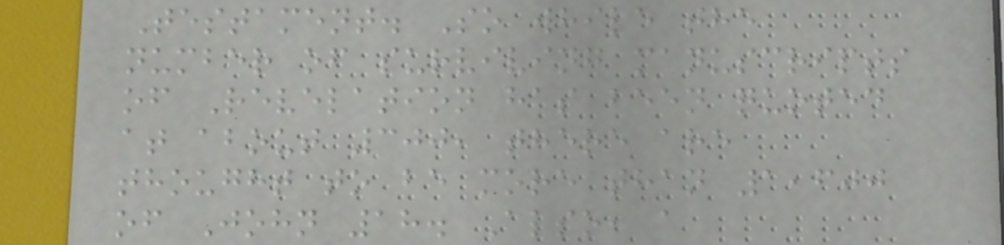Testament. So while the
number of surviving manuscripts
of Revelation has been quoted
at about 300, there are
thought to be more than 1,600
of John 18. Also, a
